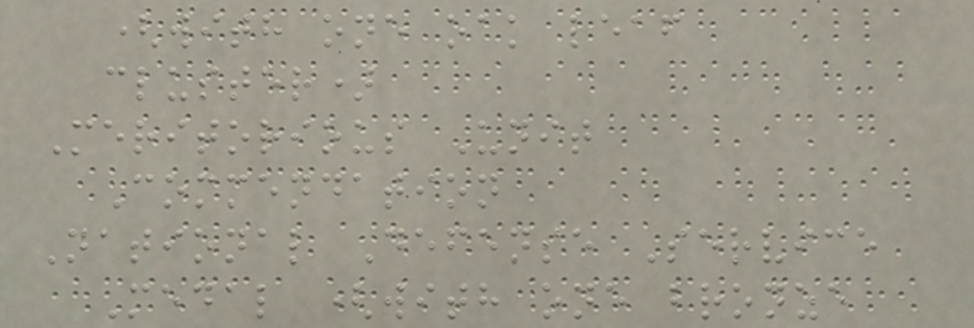(with one oak leaf
cluster)
Meritorious Unit
Commendation
National Defense Service
Medal (with one bronze
